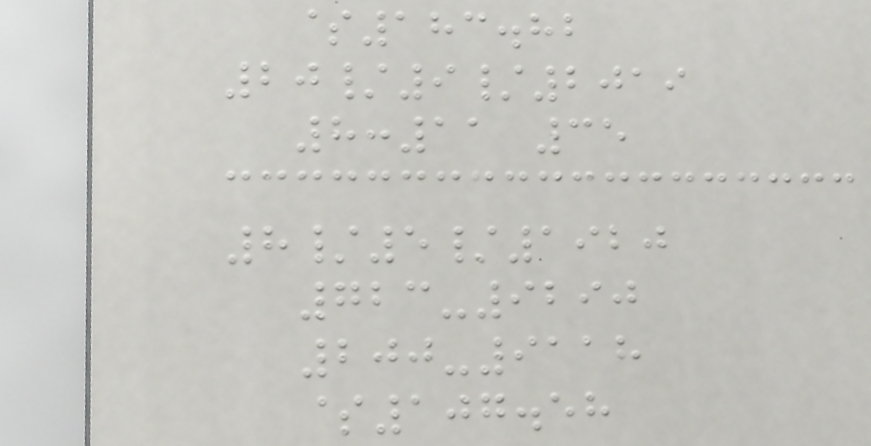$183.82
20/9/2019
8:11 35
8/5/1920
723-9290
200-9118
$107.58
